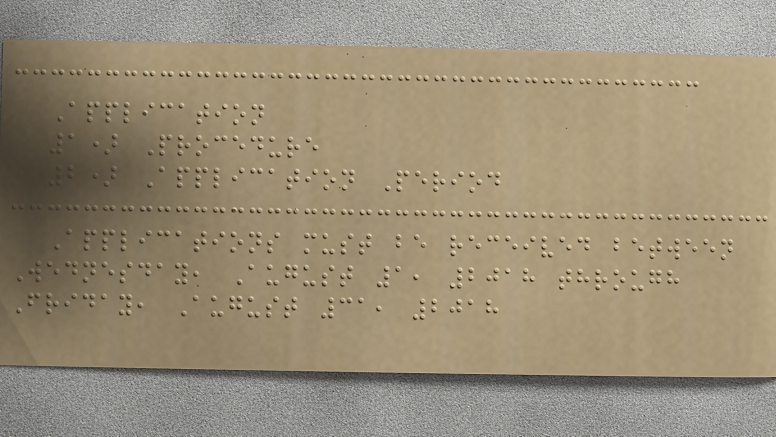Application
1) Procedure
2) Application Period
Applications must be received between
Wednesday, August 1, 2018 through
Friday, August 31, 2018
